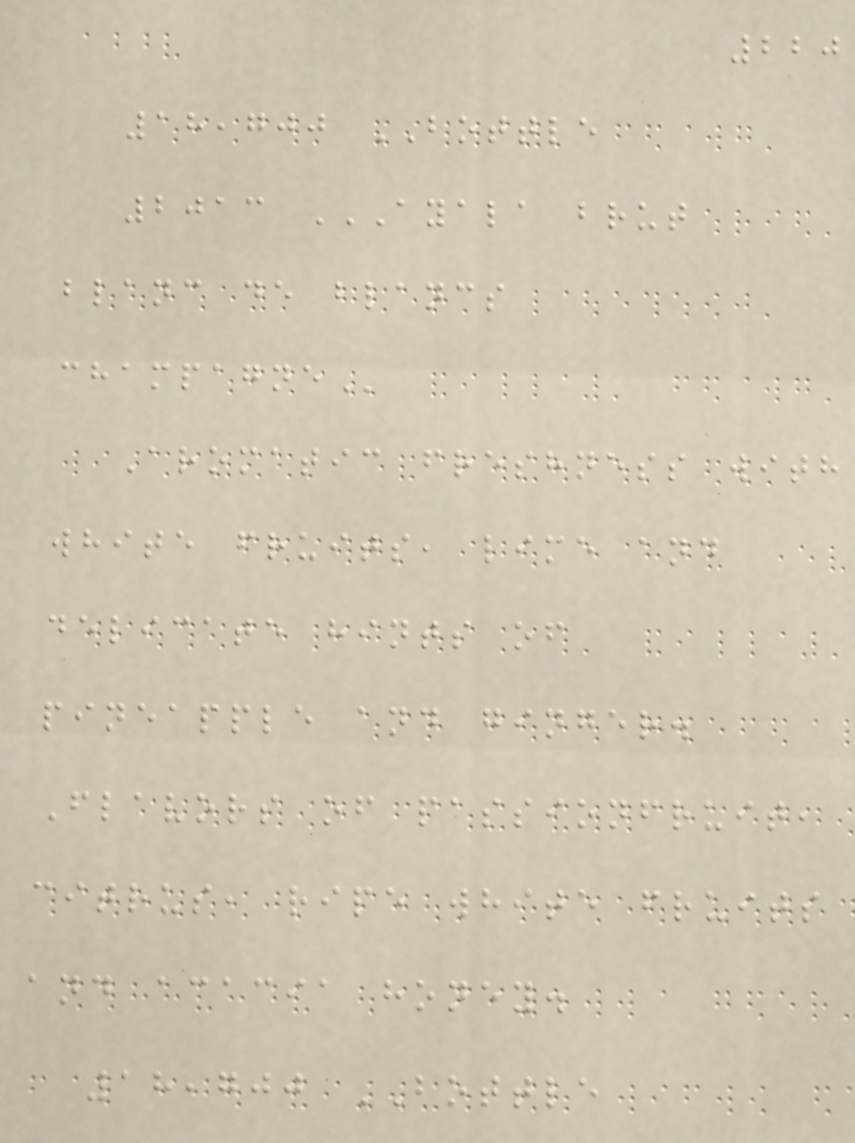220
18,700 BOTTLE
2013 AYALA BRUT
BLANC DE BLANCS
CHAMPAGNE
Aromatic freshness with
white fruits, lime and
delicate hints of
pineapple and ginger.
Flavors of passionfruit,
citrus, ripe white fruits
and acacia honey.
18,700 BOTTLE
